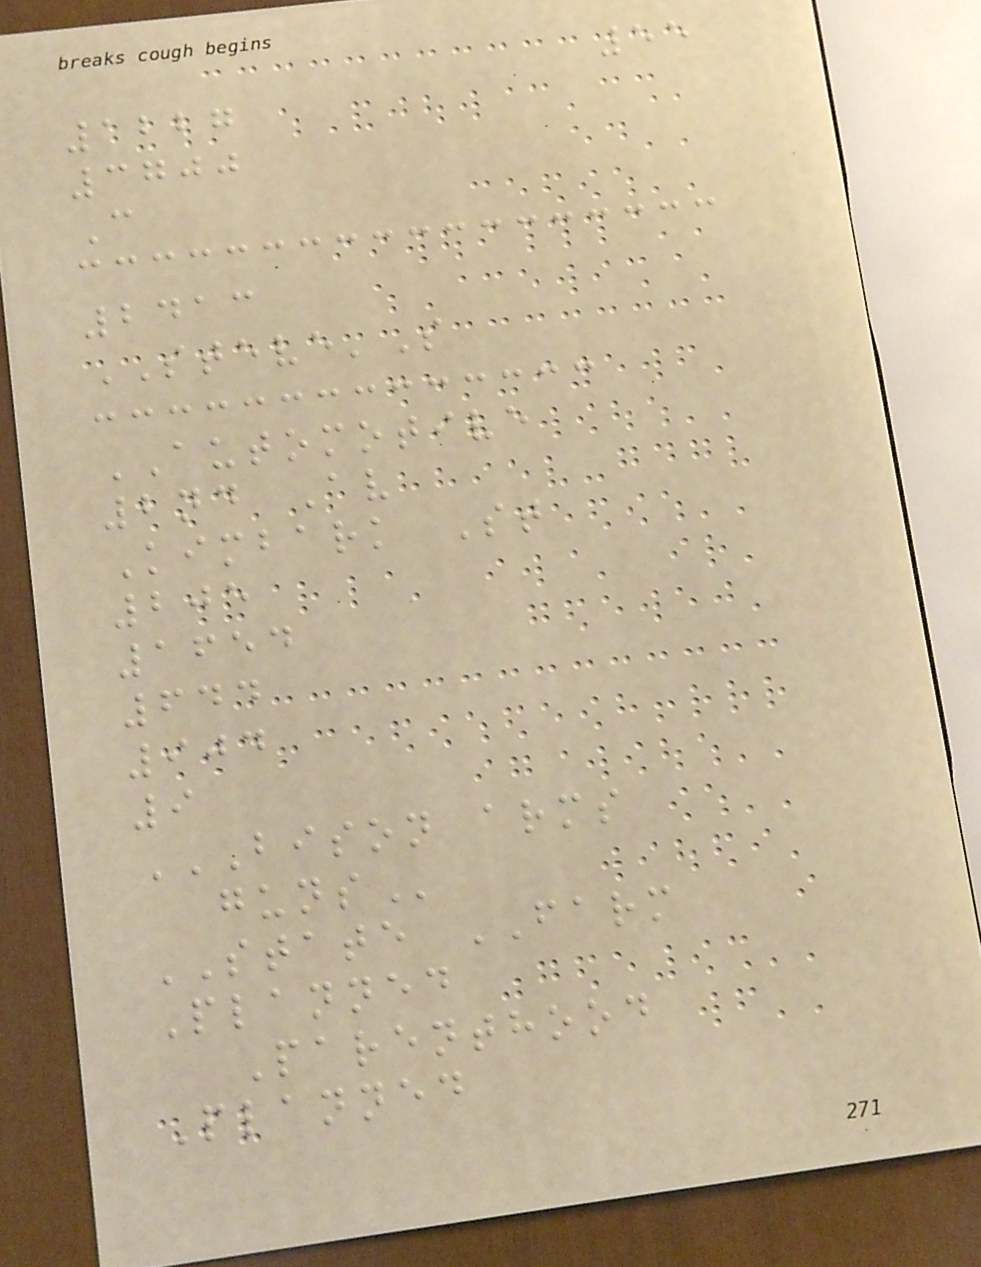55
1227
3700
C
2413
STEVE'S
AUTOMOTIVE
2nd Av
Kimbark St
205
1654
644
904
9
BISON ARMS
GUNS
STATE FARM
Planned
Parenthood
Planned
